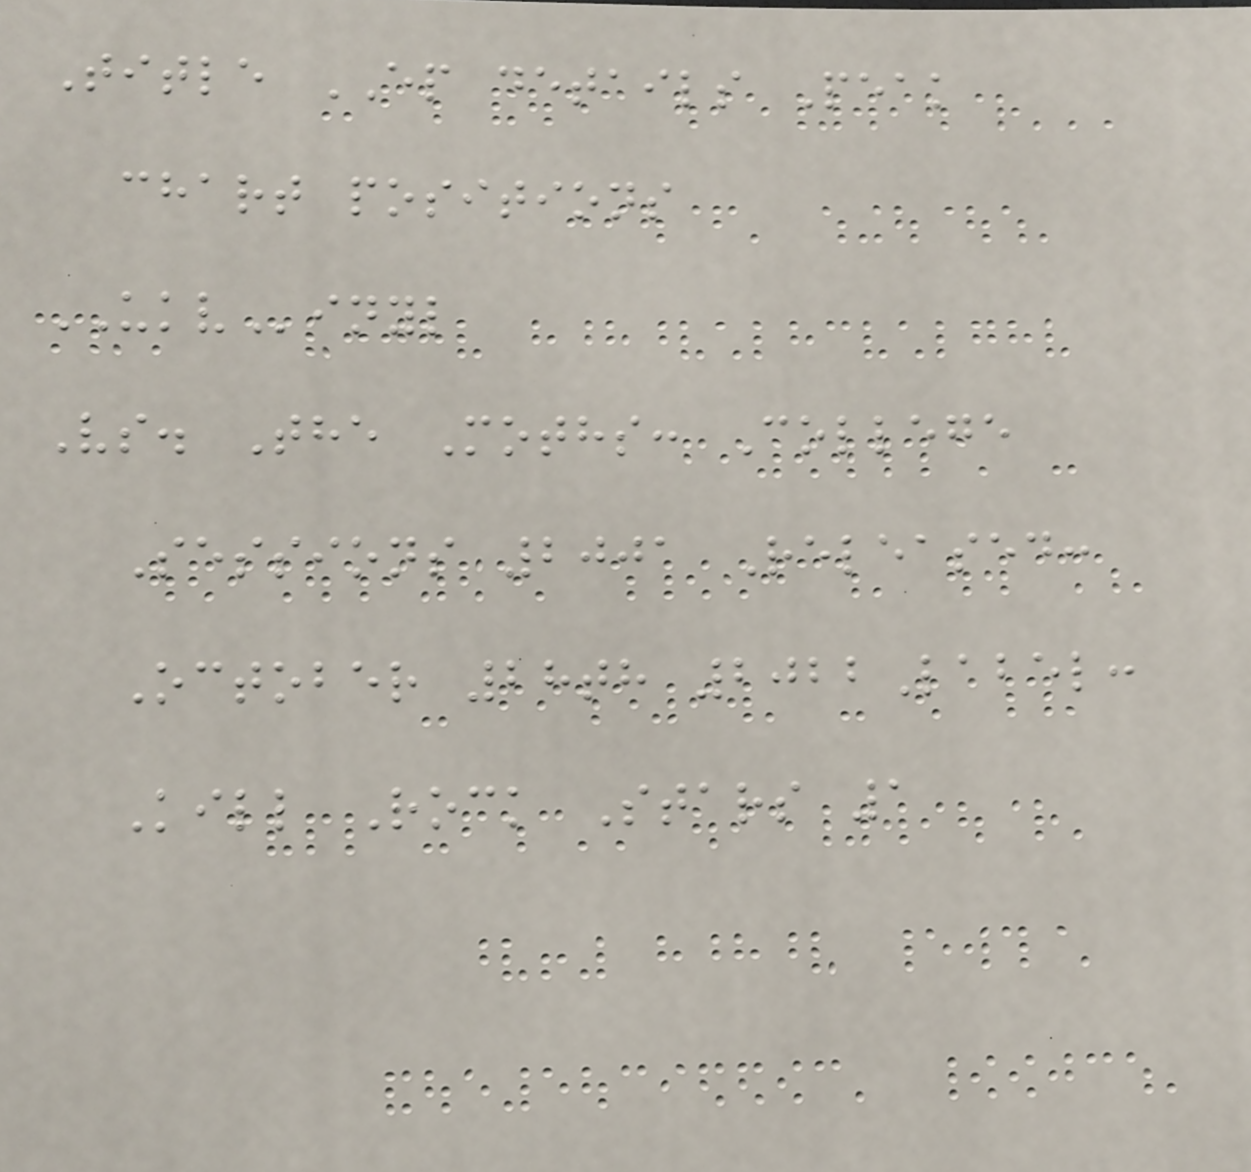Title EP details Peak
chart positions
UKVinyl
Vs. The Moths: College
Sessions 2001 Released:
October 28th 2022Label:
Kill Rock Stars 1
